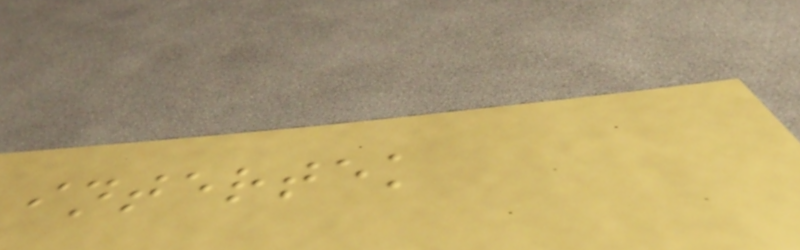intertek
